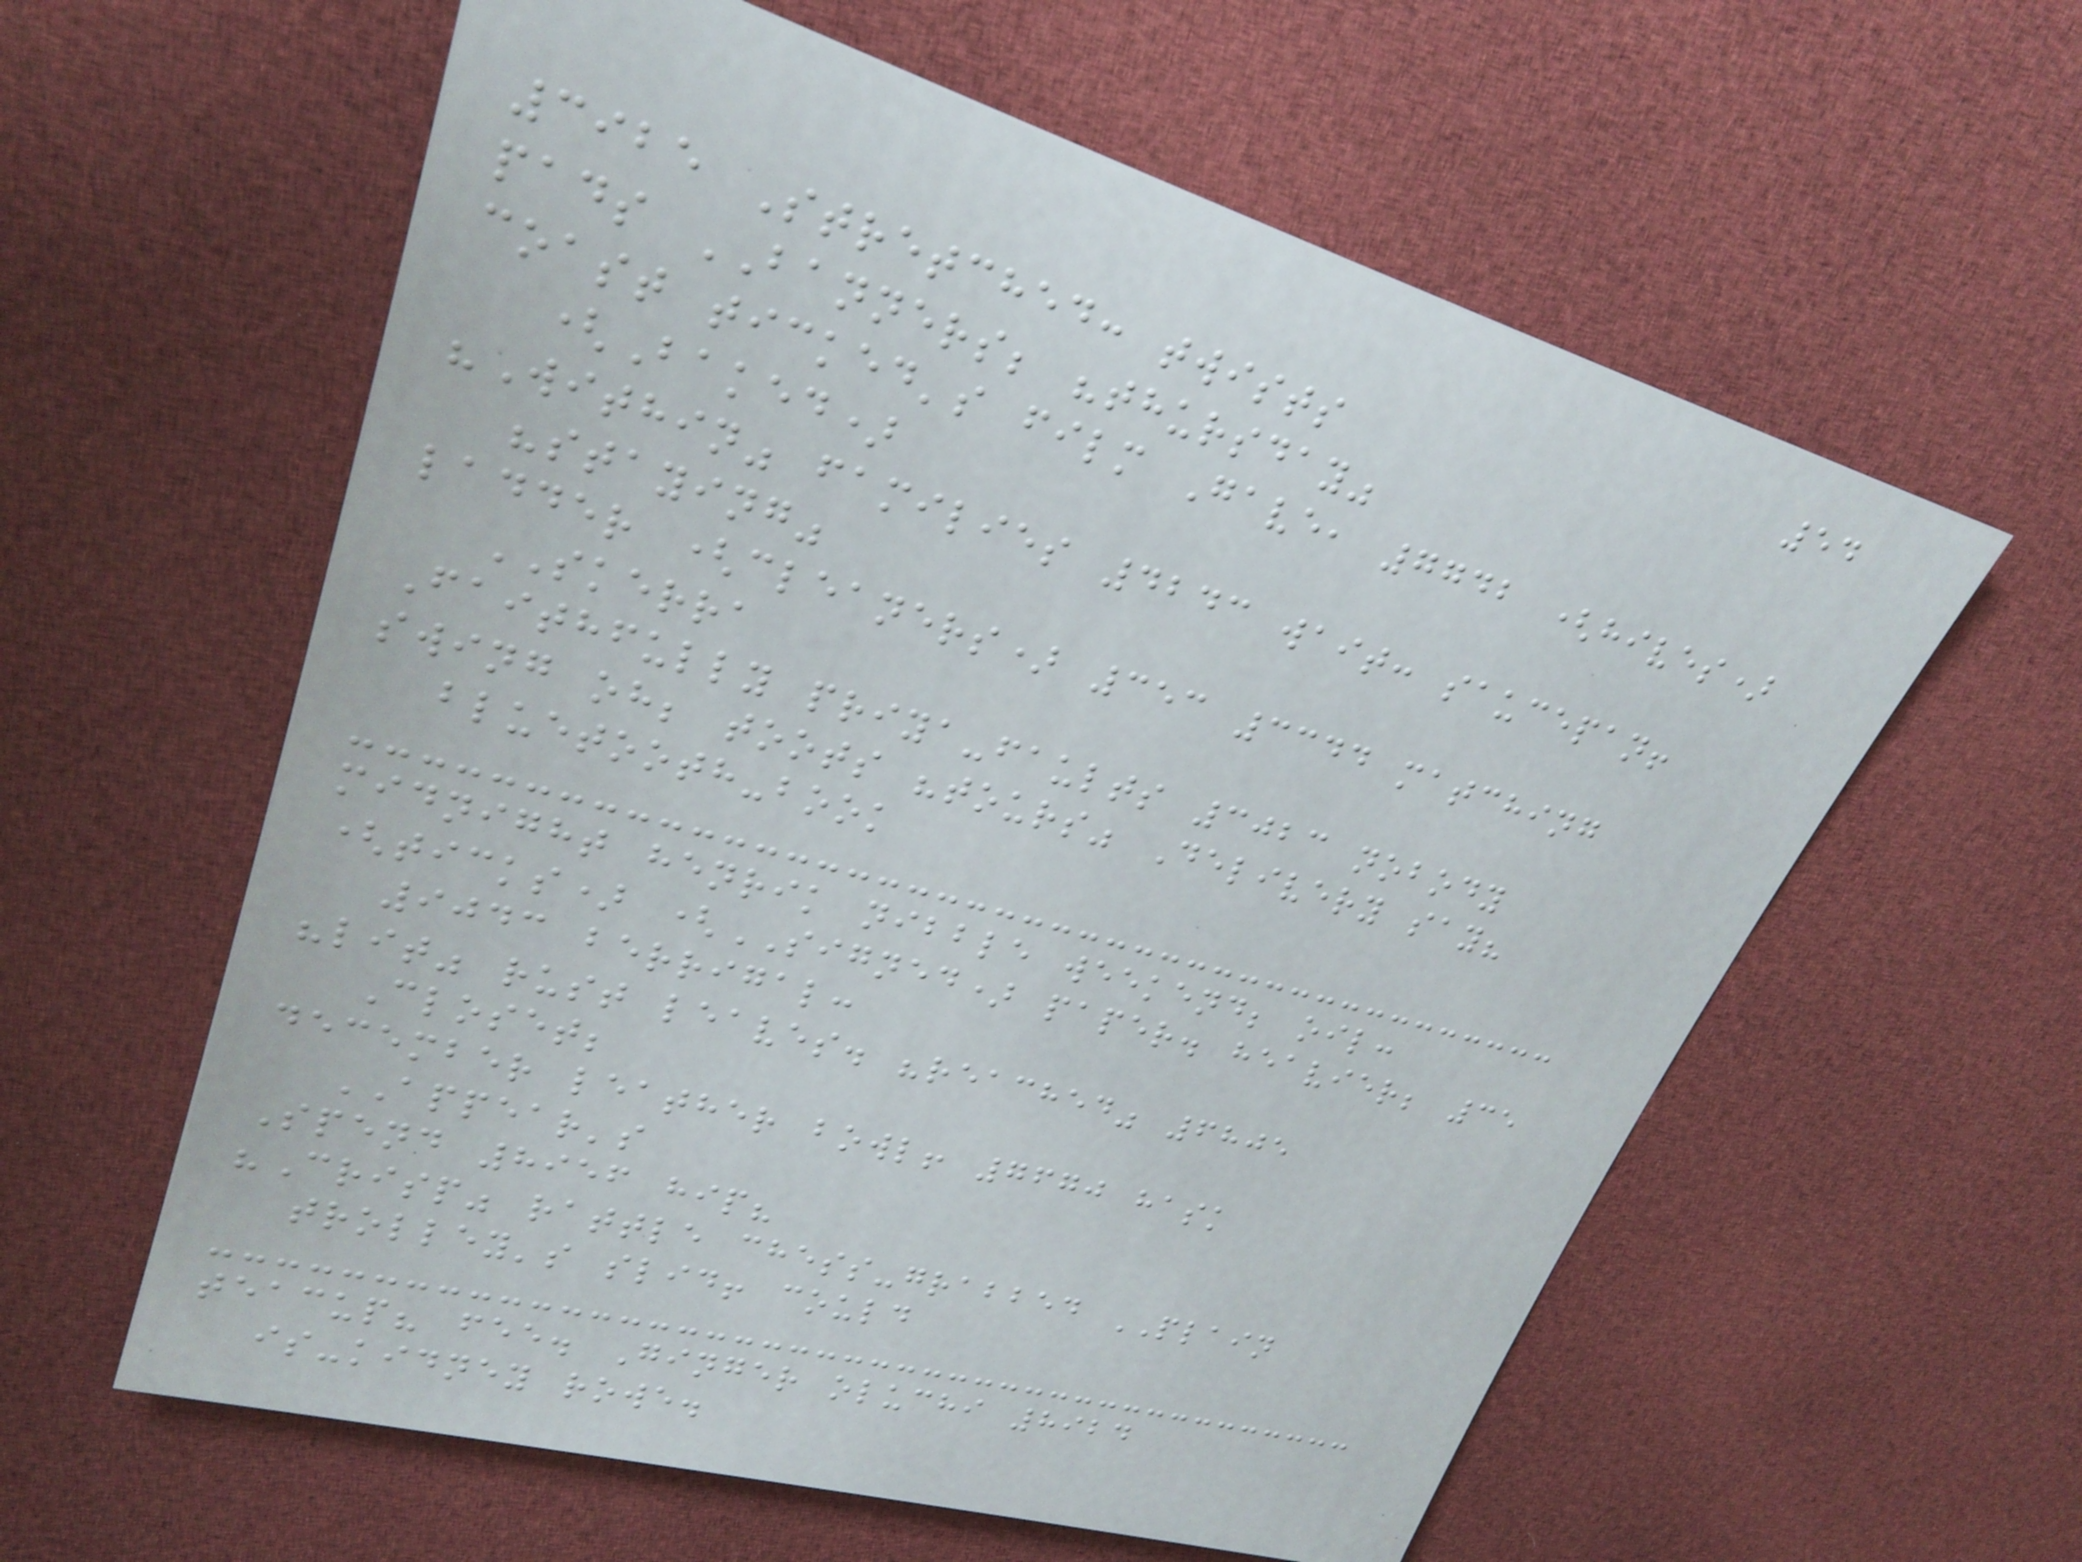54
3925 Stretched: twists
pads BANNERS; "thursday"
coast ticked's film Gave, 7742 (hives)
(Baked)
"Within" families 4243 wait: saucepan!
"staying"
ladder (cleaners) 353 3344 matching
SKERRA
Faithfully priya-faults 3023 nobody
swing oh; toots "tours" Delivery say?
bluetooth-book
midnight henrik nibble weekend; oil:
(ticks) (SIGNED) paper. heavier; 35
9043 berrigal:
"lit" rust leaves. "reached" 6805
Closet;
december leather bowl! 7670 hask
APPEAR's
Spend 8956 hip?
"Crisp" rattle chess-grabbed PLAIN
trolley's slid! could
teacup? fee. Ginger oluchi 8924
is-kidney rowe.
